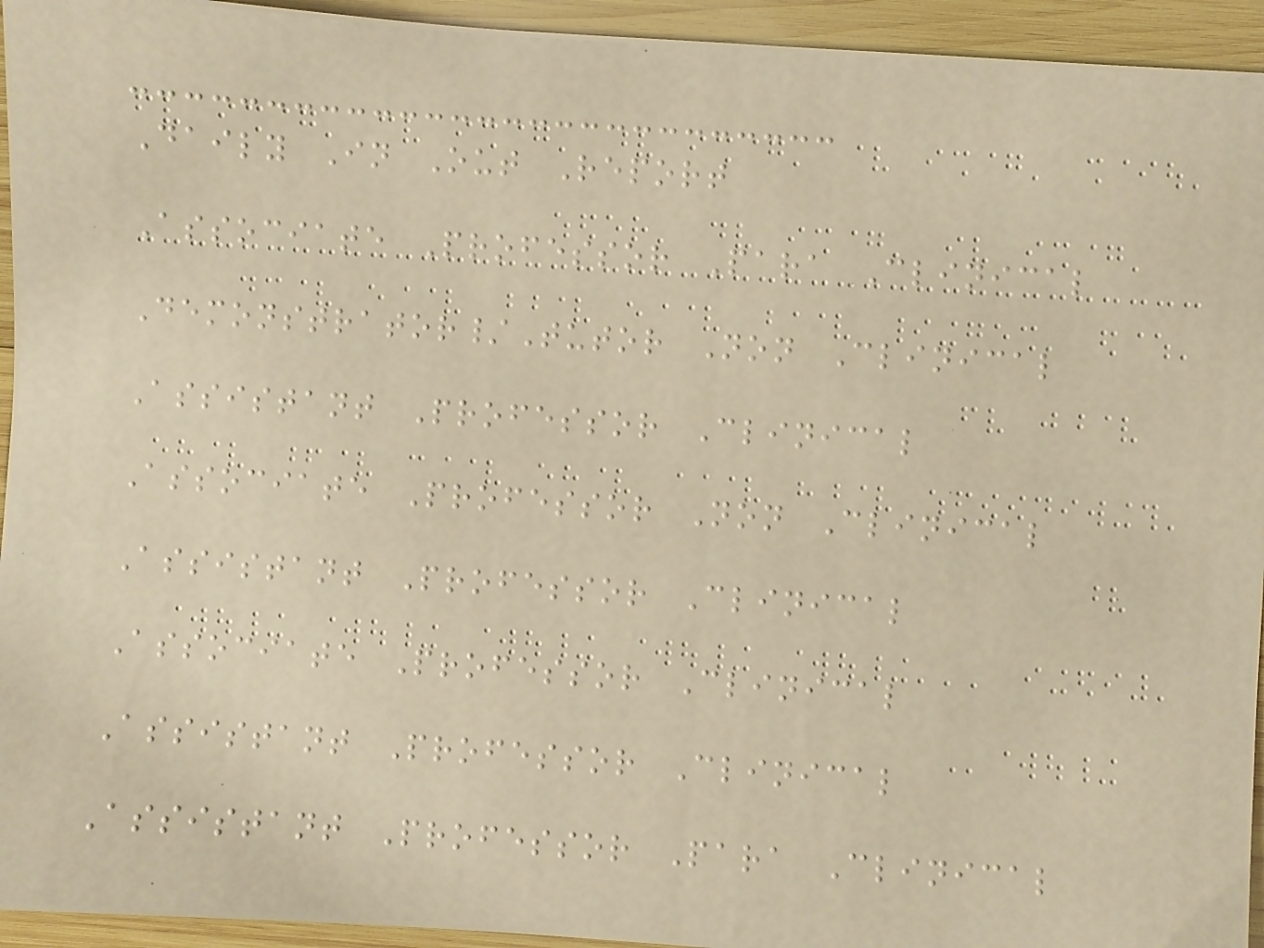Daily In Out Report
Associate Professor Para Clinical
Demonstrator/Tutor Non Clinical
Assistant Professor Clinical
Associate Professor Non Clinical
Assistant Professor Clinical
Associate Professor Clinical
Assistant Professor Clinical
Assistant Professor Para Clinical
